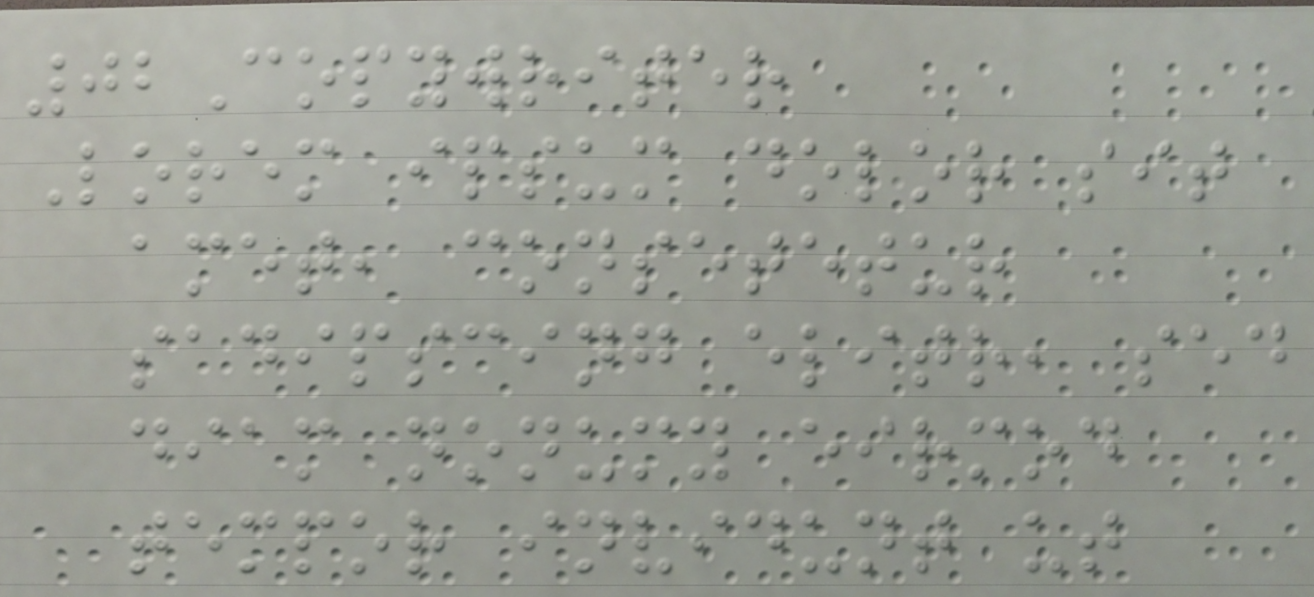02Copywriter
Lorem ipsum dolor sit
amet, consetetur
sadipscing elitr, sed
diam nonumy eirmod
tempor invidunt ut
